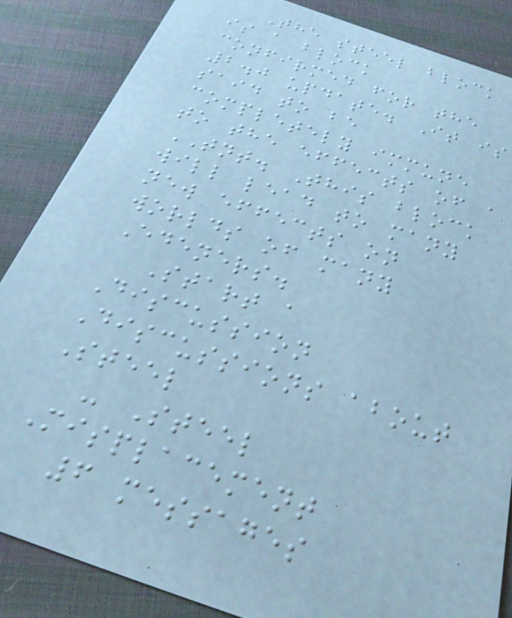The steel block
is a block
confirmed for the
2.0 update. It is
said to be
completely immune
to the effects of a
TNT. This block
will lead to many
new effects on
worlds of many
Edeners.
Start a
Discussion
Discussions about
Steel
- Steel
Misplacement
6 messages
